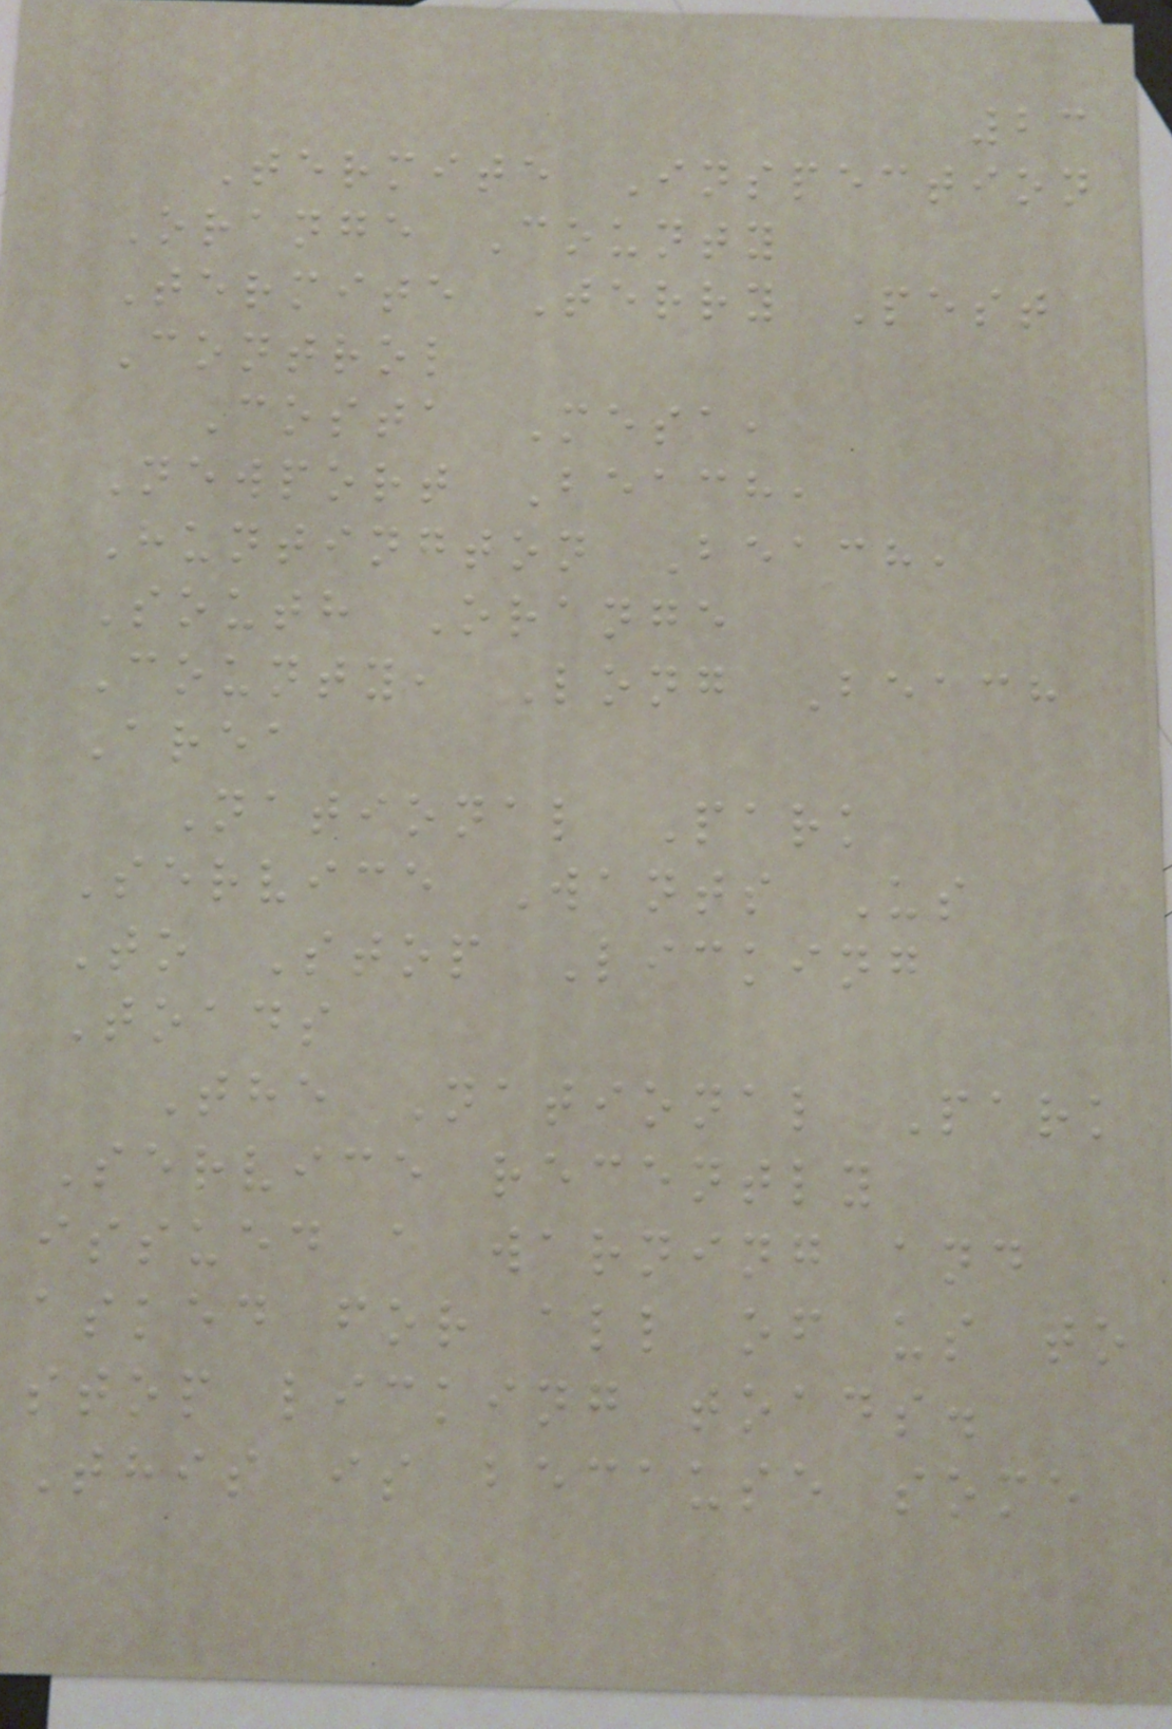23
Termite Inspection
Orange County
Termite Terry Pest
Control
Costa Mesa,
Newport Beach,
Huntington Beach,
South Orange
County, Long Beach
Area
National Park
Service Wants Us
To Stop Licking
Toads
The National Park
Service recently
issued a warning and
asked for all of us to
stop licking toads.
This is because some
